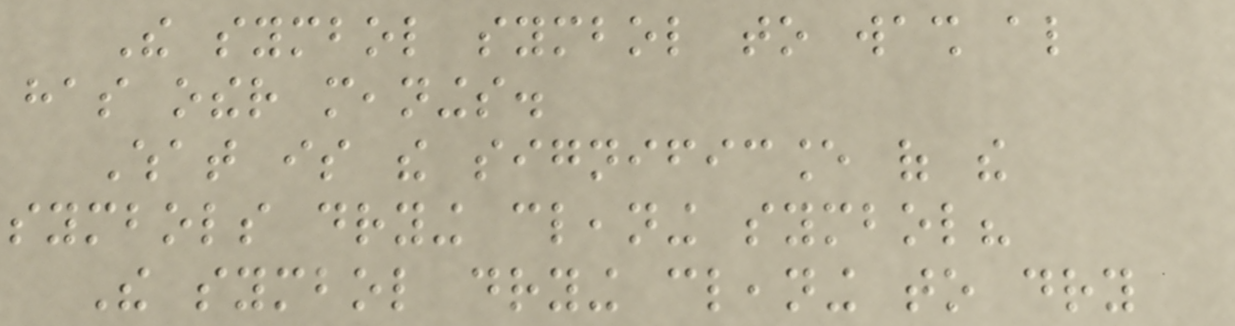The symbol symbol to wash also
has other meanings.
What is the significance of the
symbols drying cleaning symbol?
The symbol drying cleaning to dry
